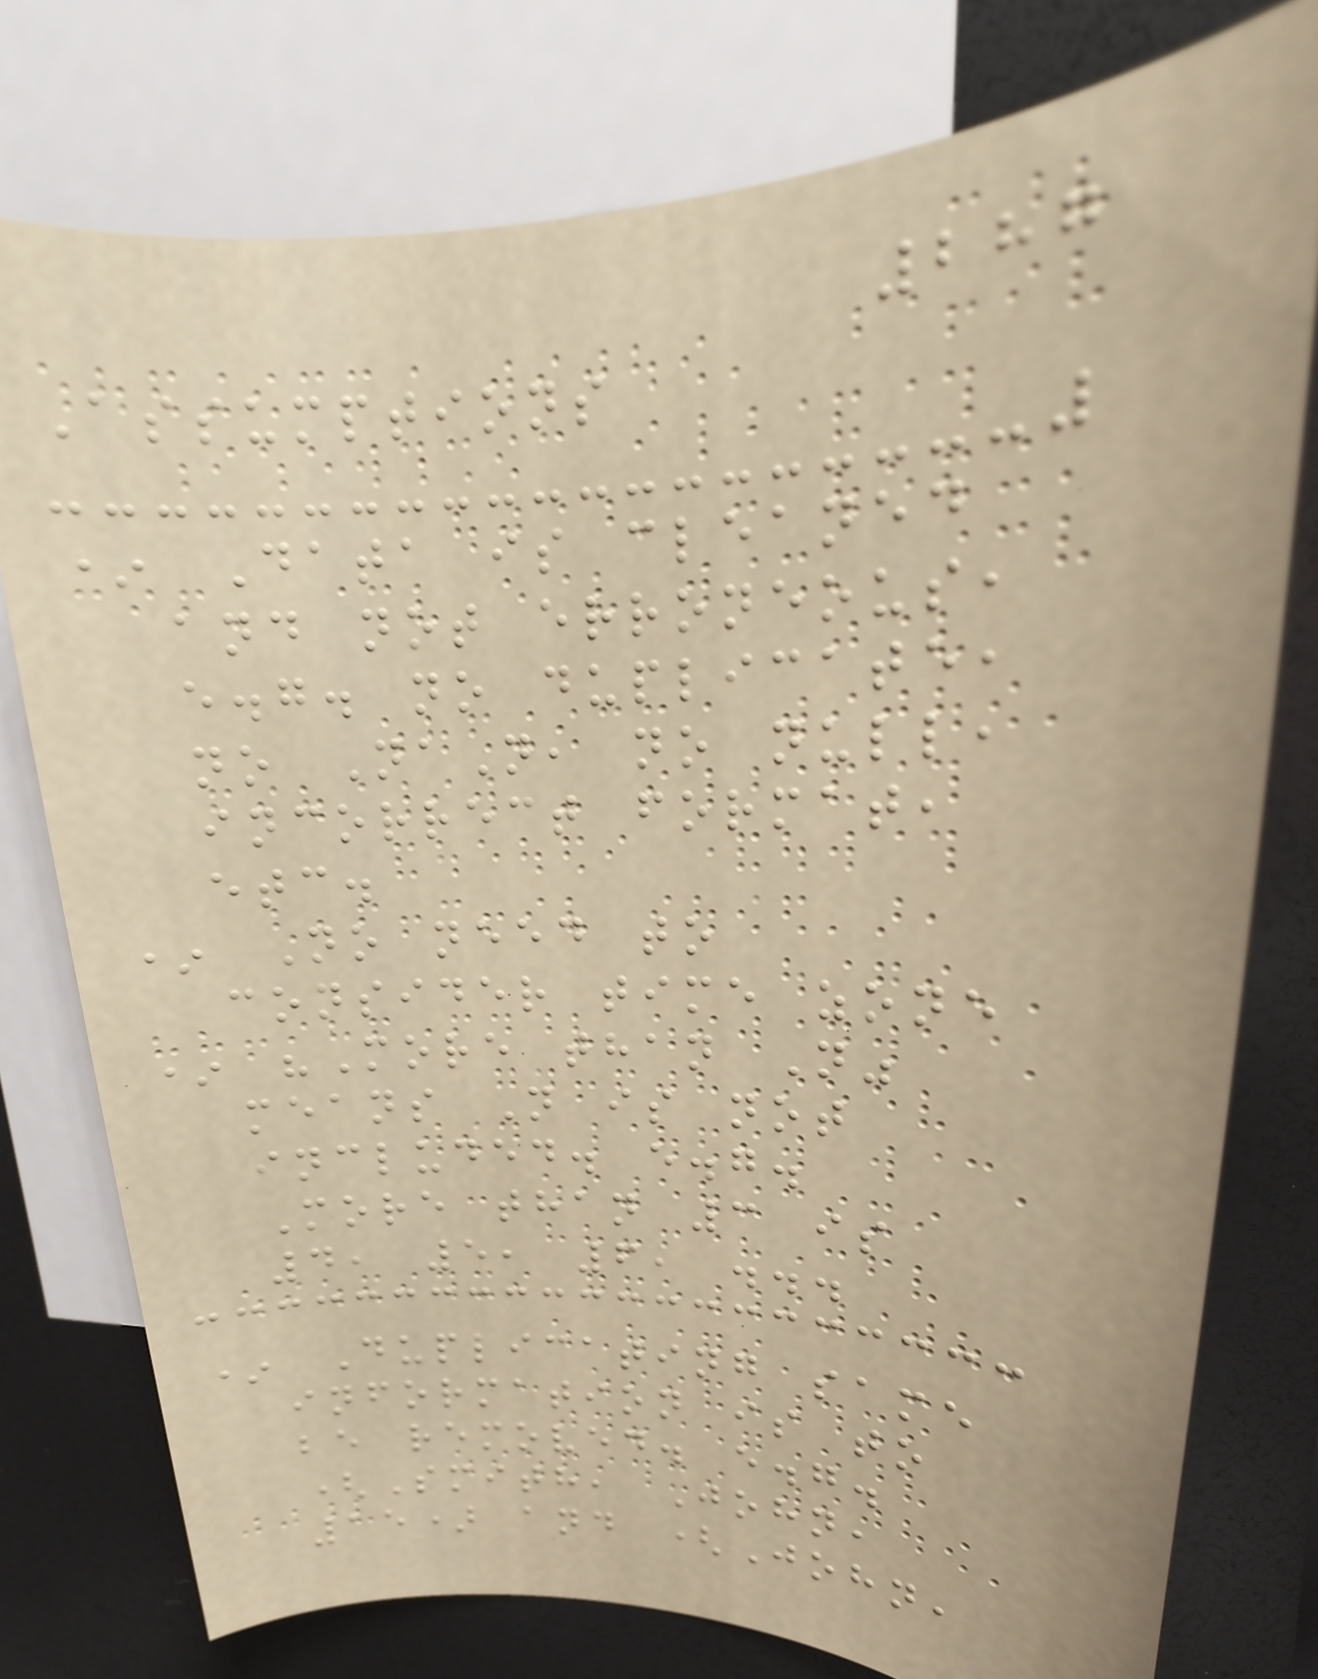287
Assumptions
* Data is cleaned
and not erroneous,
e.g. no duplicate,
no NaN, no null,
incorrect format,
etc.
* No need to
consider time zone
* "More than N"
means N is not
included. e.g.
More than 3 is
4, 5, 6, ...
* Duplicating same
information is to
be removed. e.g.
(Smith, John,
15) and (John,
